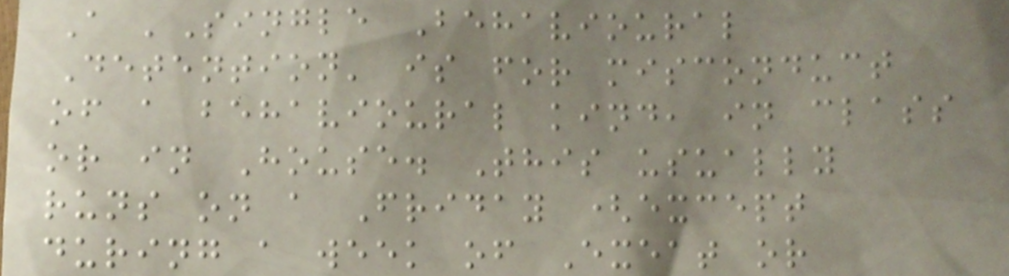A 'Single Behavioural
Detention' is for misconduct
of a behavioural kind, in class
or in House. This usually
runs on a Friday (except
during a week of Exeat or
